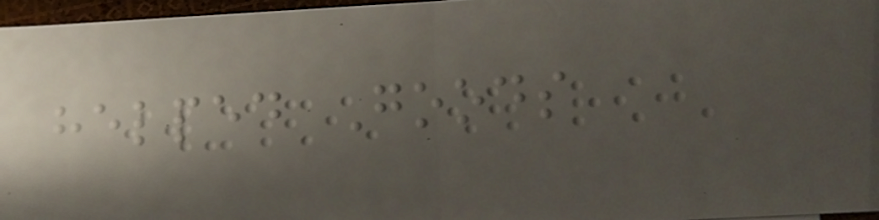helped Goods
